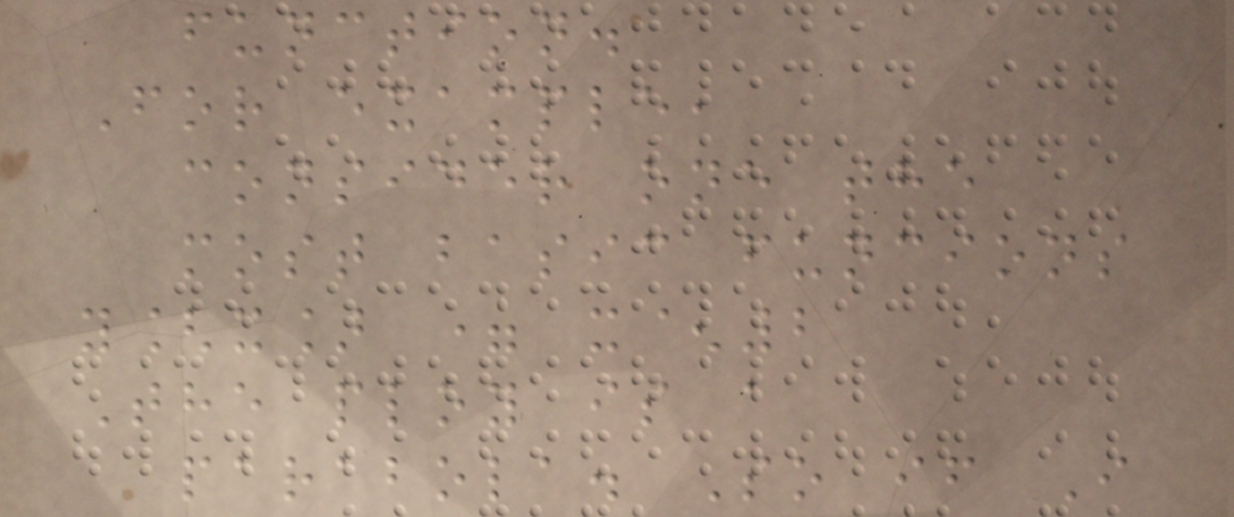function.
For example,
consider one the
most basic funcions
y[x] = x^2
The ploy is a
parabola. So if I
